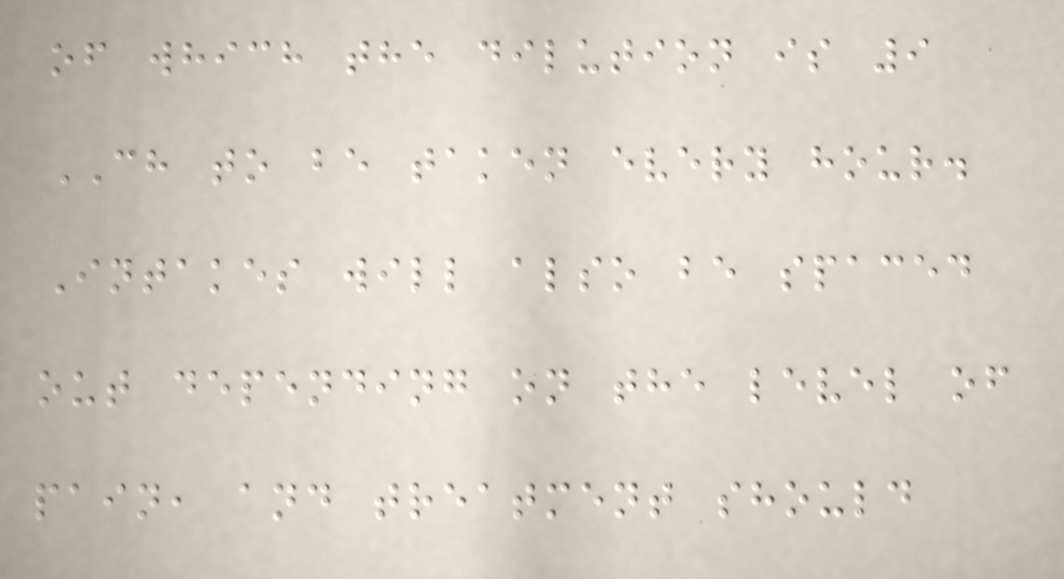of which the dilution is 9
CH to be taken every hour.
Intakes will also be spaced
out depending on the level of
pain, and treatment should
